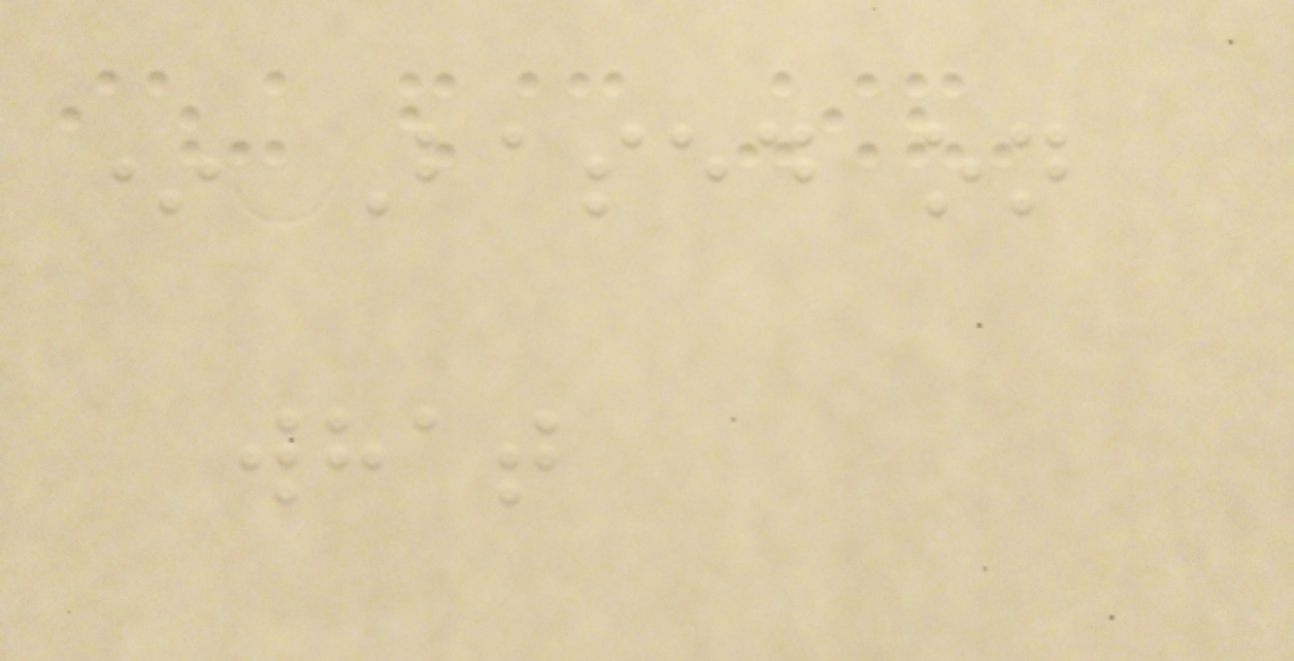* Based on
what
